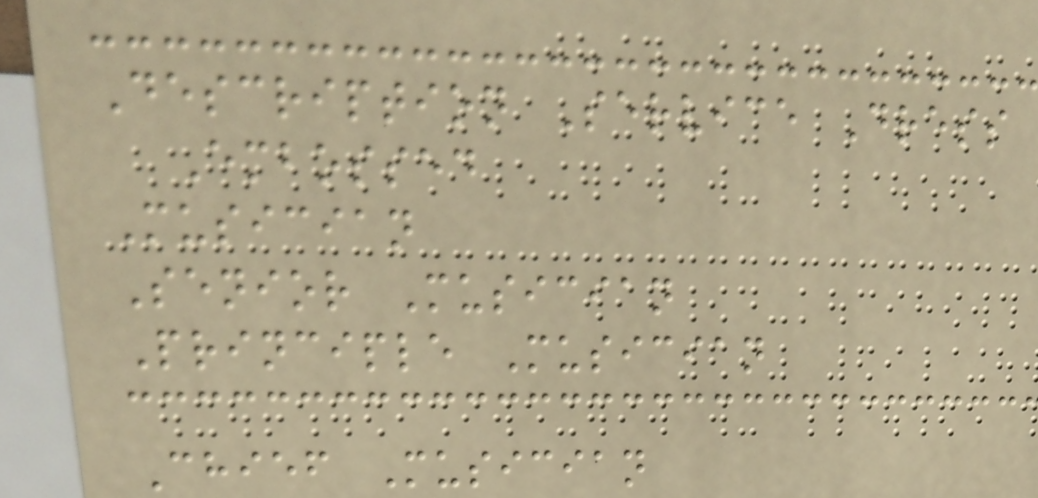Description Service Dress
Embossed
Musician
Senior Musician
Principle Musician
Chief Musician
